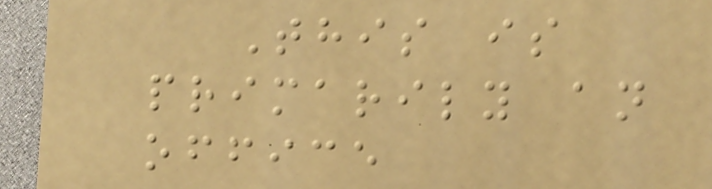This is
primarily an
office
